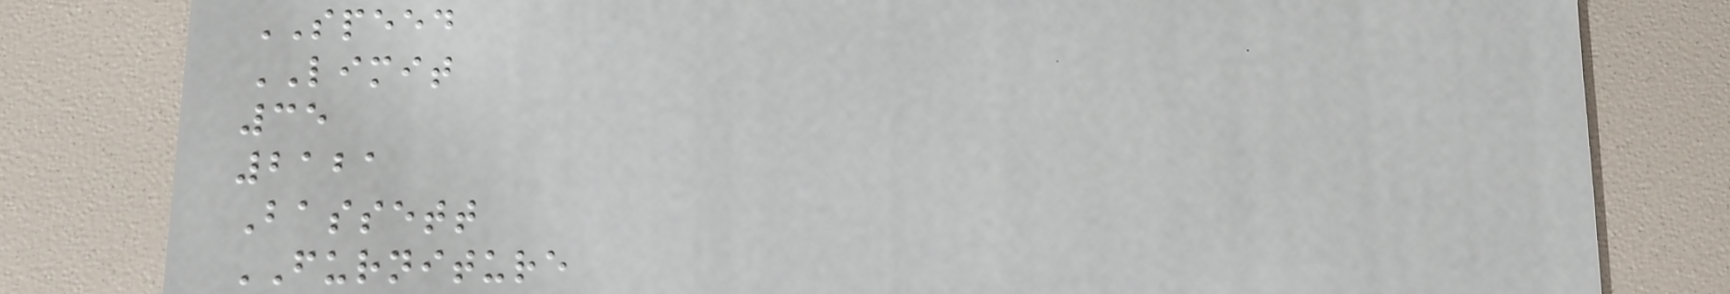SPEED
LIMIT
35
2121
Bassett
FURNITURE
